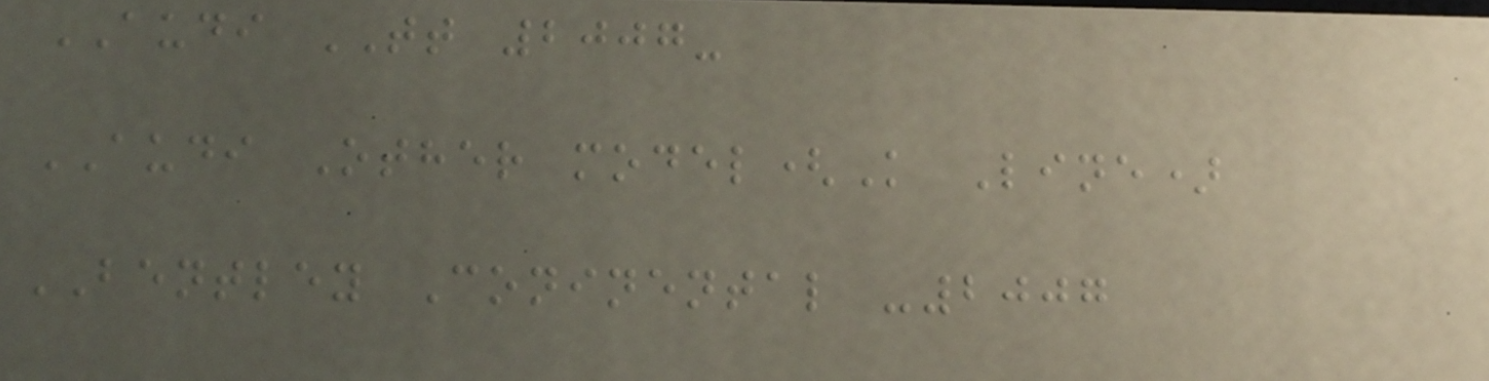AUDI TT 2007-
AUDI Other model(K Line)
BENTLEY Coninental -2007
